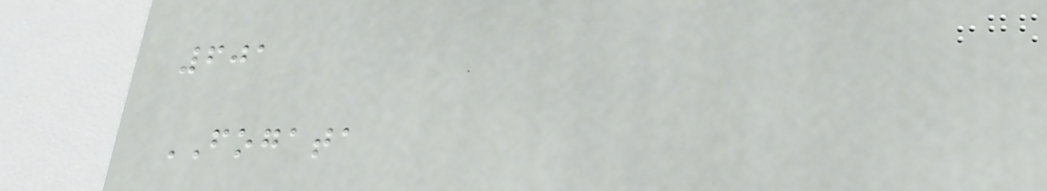601
FOGATA
